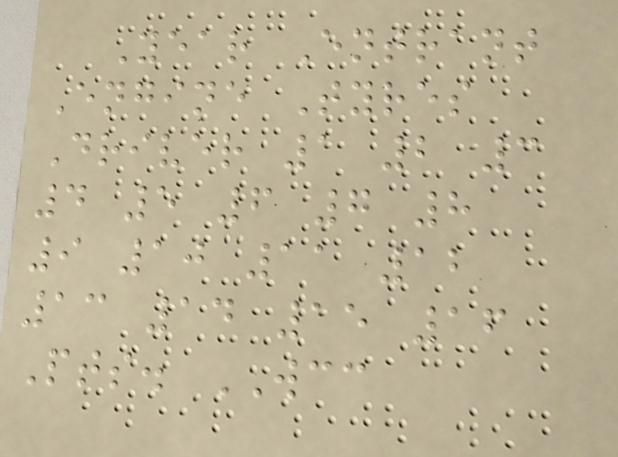Year Entrant
Engine Tyres
Driver 1 2 3
4 5 6 7 8
9 10 11 12
13 14 15 16
Pts. WCC
